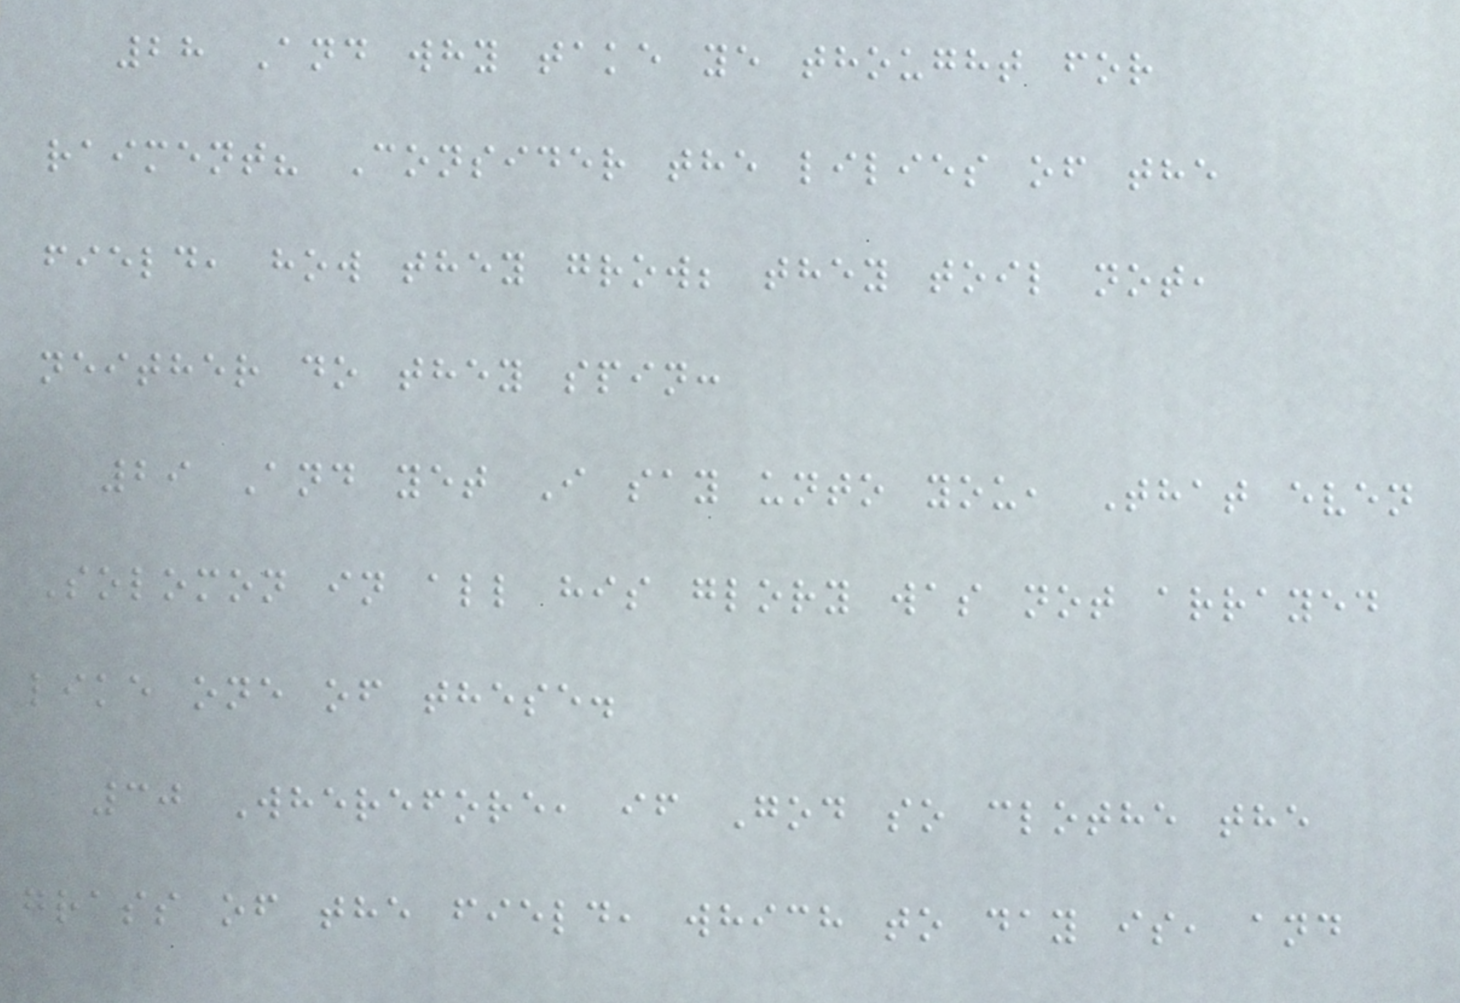28 And why take ye thought for
raiment? Consider the lilies of the
field, how they grow; they toil not,
neither do they spin:
29 And yet I say unto you, That even
Solomon in all his glory was not arrayed
like one of these.
30 Wherefore, if God so clothe the
grass of the field, which to day is, and
